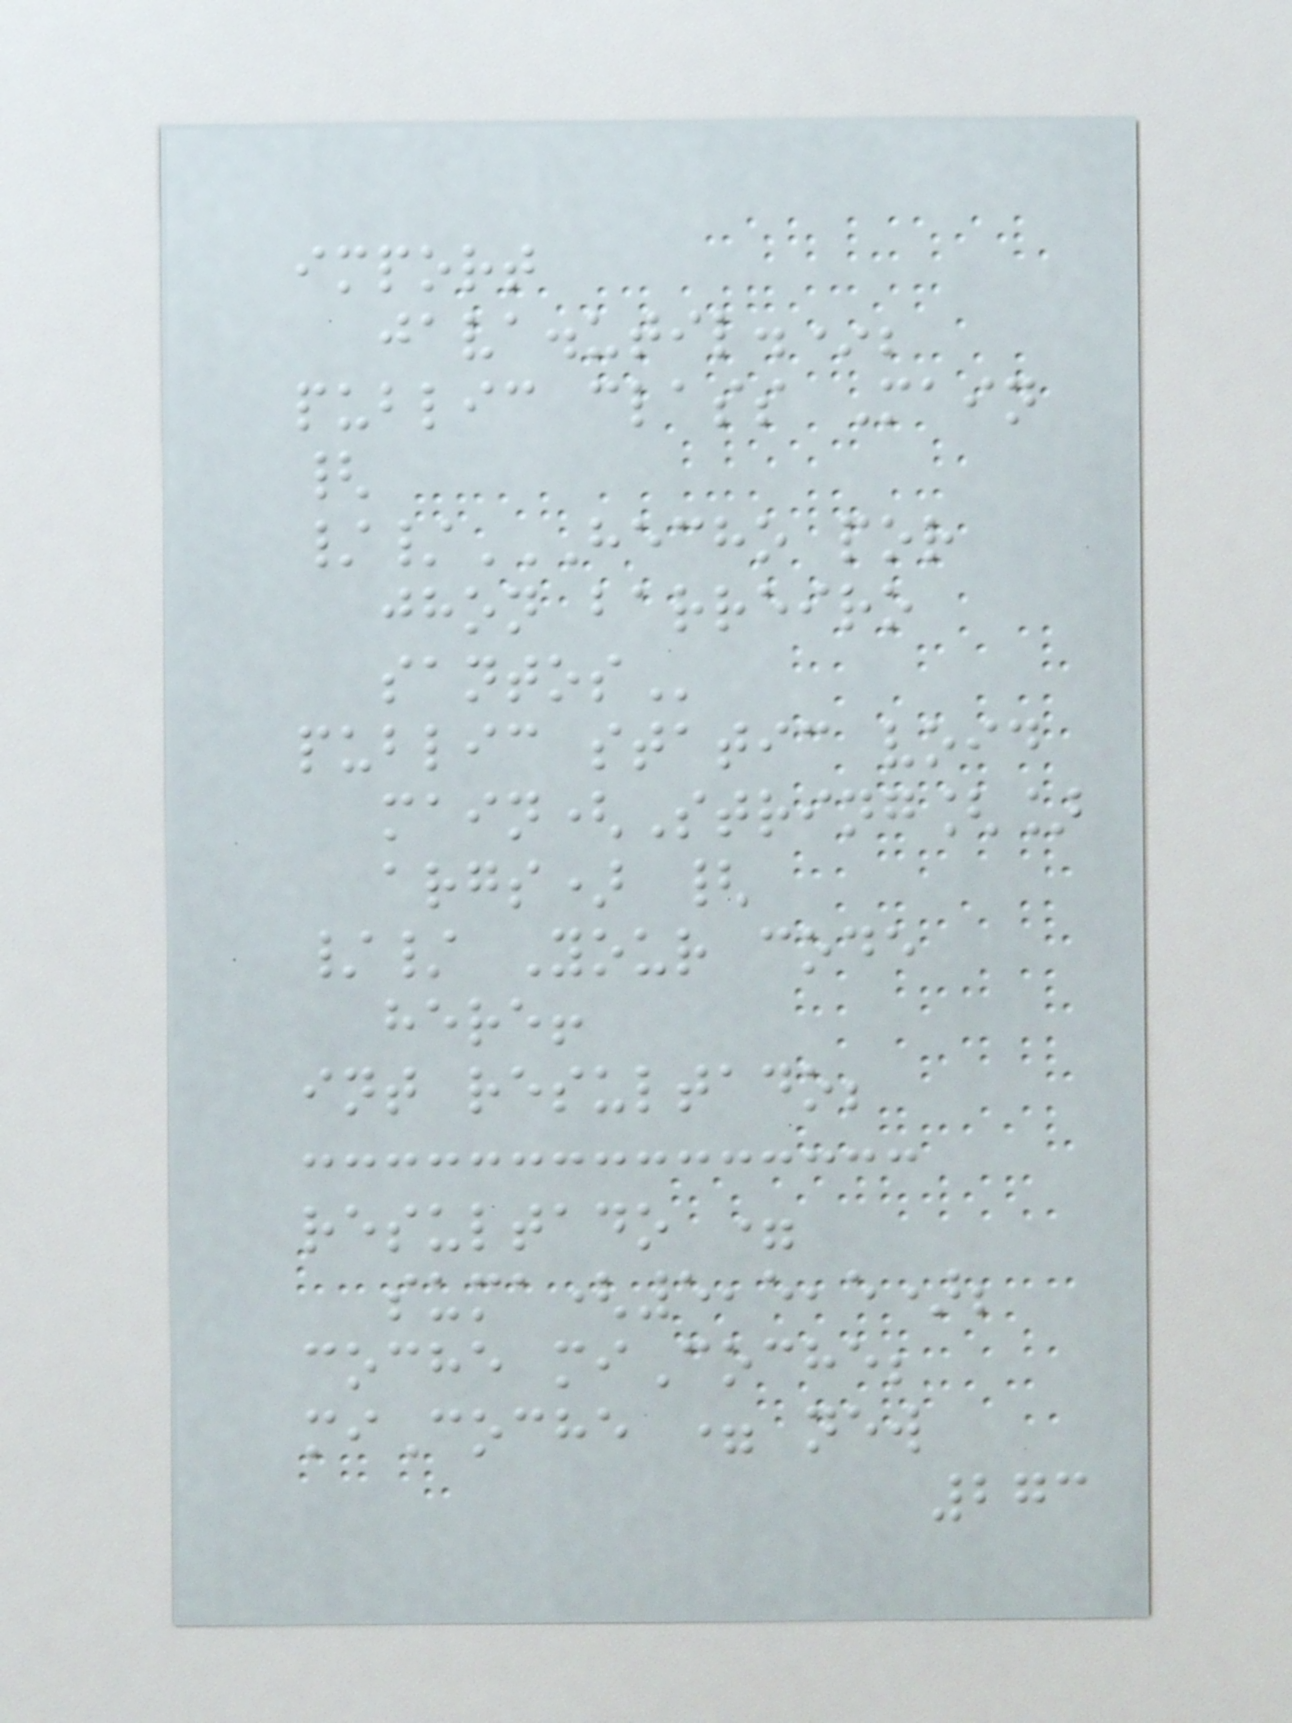import
java.util.*;
public class Main
{
//HECHO POR
JHON BARREIRO
SANTOS
public static void
main(String[]
args) {
// Your code
here!
int resultado;
resultado =
suma(5,5,5);
coche miCoche;
miCoche = new
273
